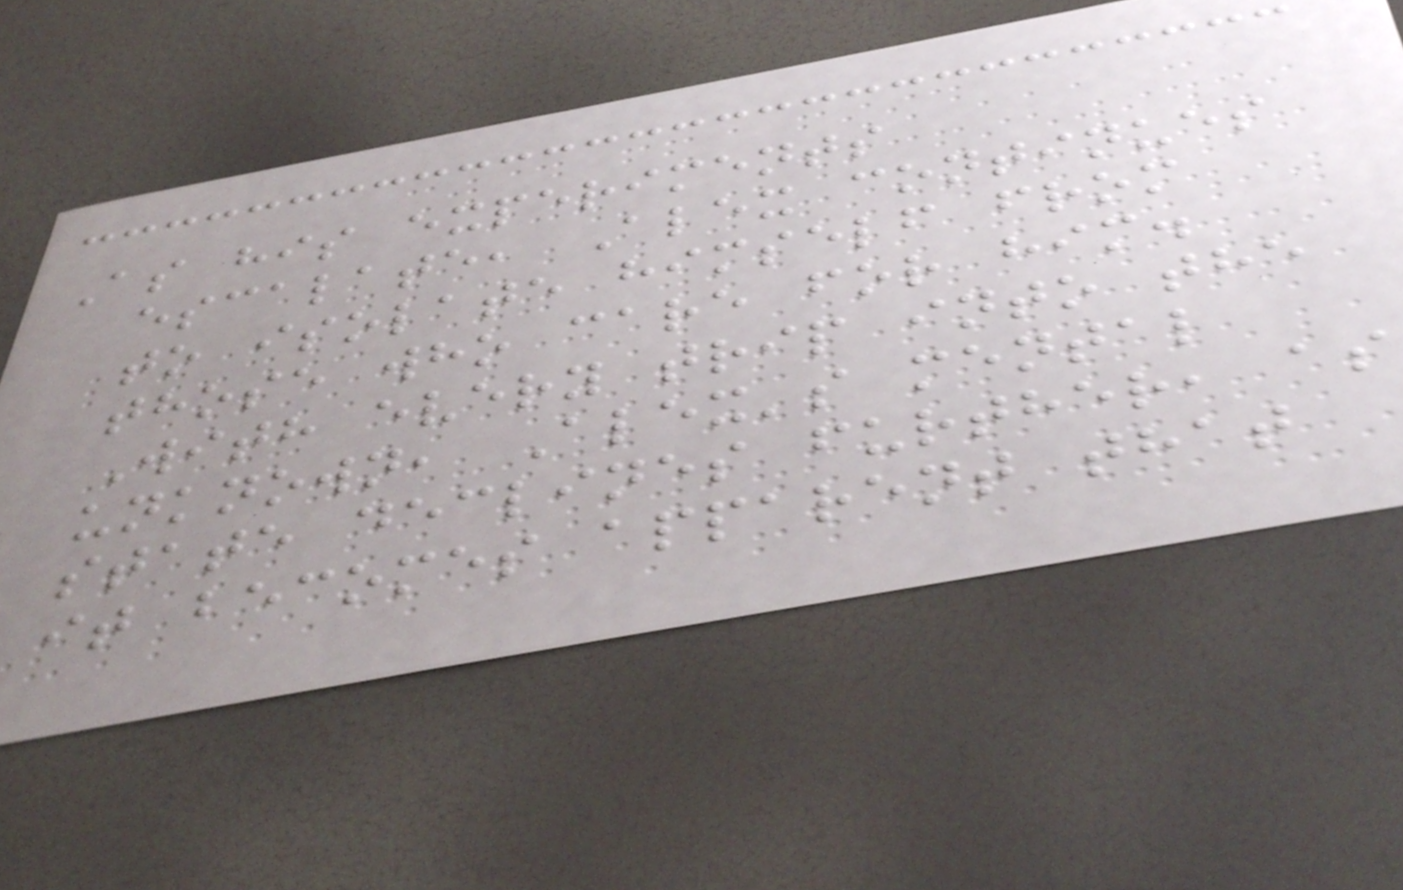As his experiments
escalate, Alex continues
to isolate himself from
those who care for him.
With every trip into the
unknown, Alex's mental
state declines further, as
it becomes apparent that
